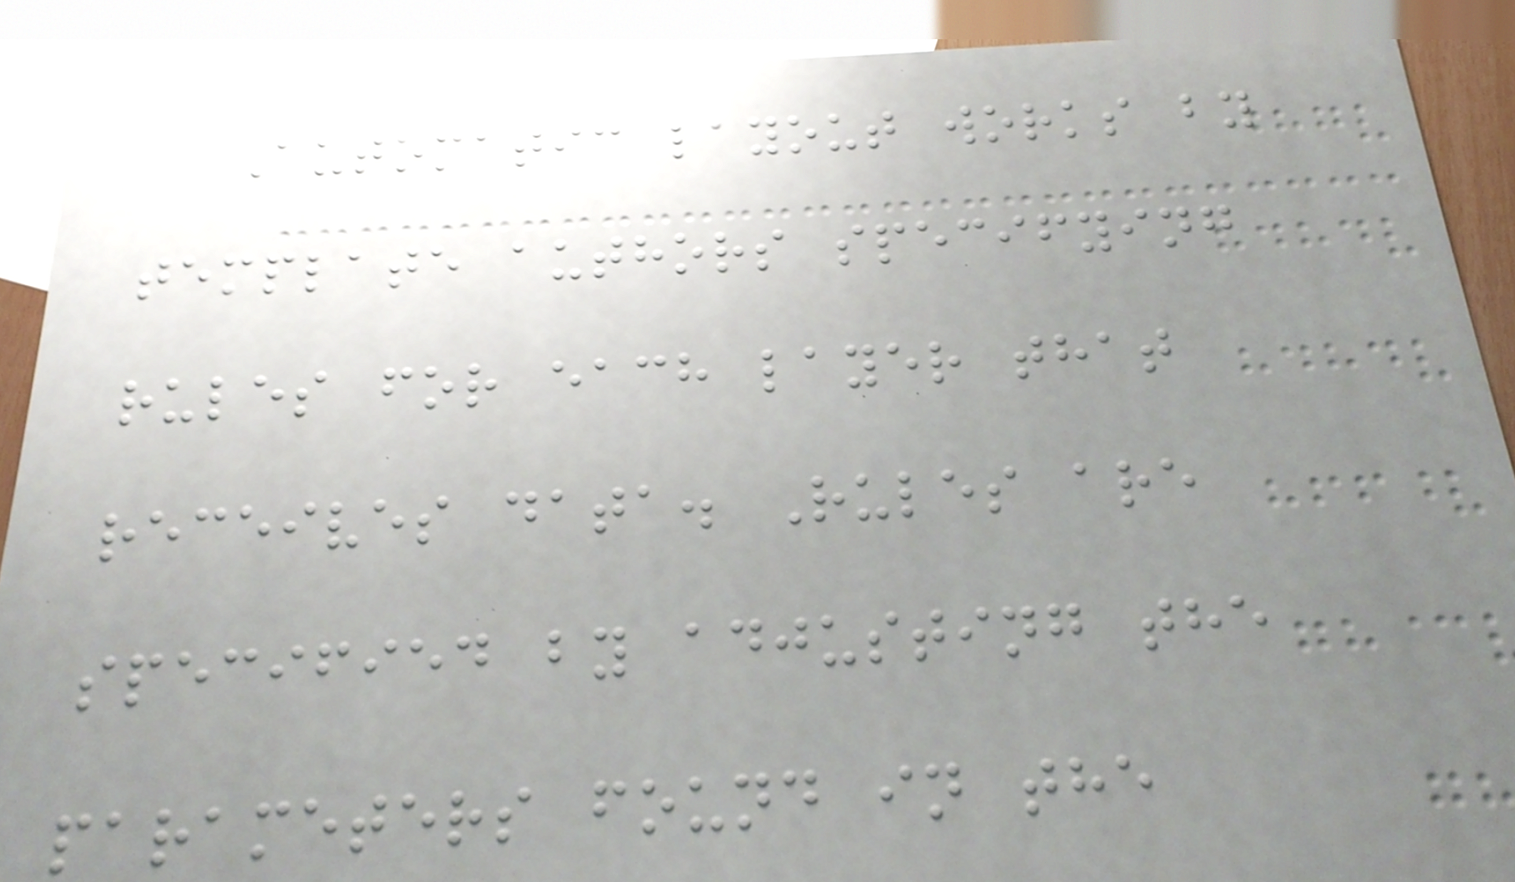Automatic layout works by
template authors specifying
rules for each layer that
receives data. Rules are
specified by adjusting the
parameters found in the
